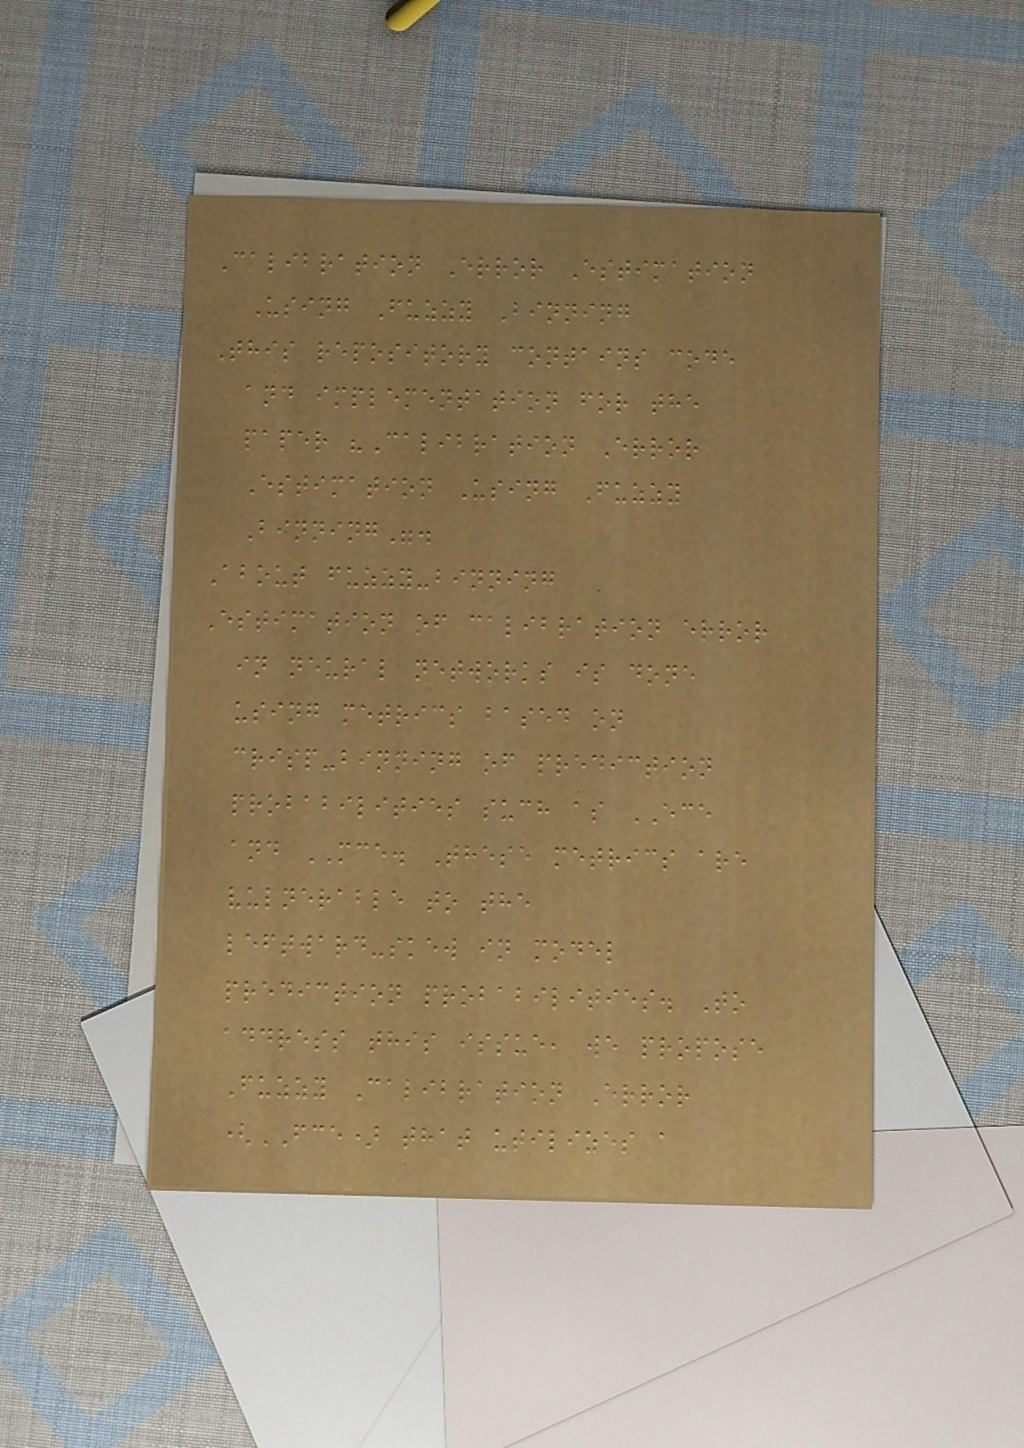Calibration Error Estimation
Using Fuzzy Binning
This repository contains code
and implementation for the
paper "Calibration Error
Estimation Using Fuzzy
Binning".
About fuzzy-binning
Estimation of calibration error
in neural networks is done
using metrics based on
crisp-binning of prediction
probabilities such as ECE
and MCE. These metrics are
vulnerable to the
leftward-skew in model
prediction probabilities. To
address this issue, we propose
Fuzzy Calibration Error
(FCE) that utilizes a
